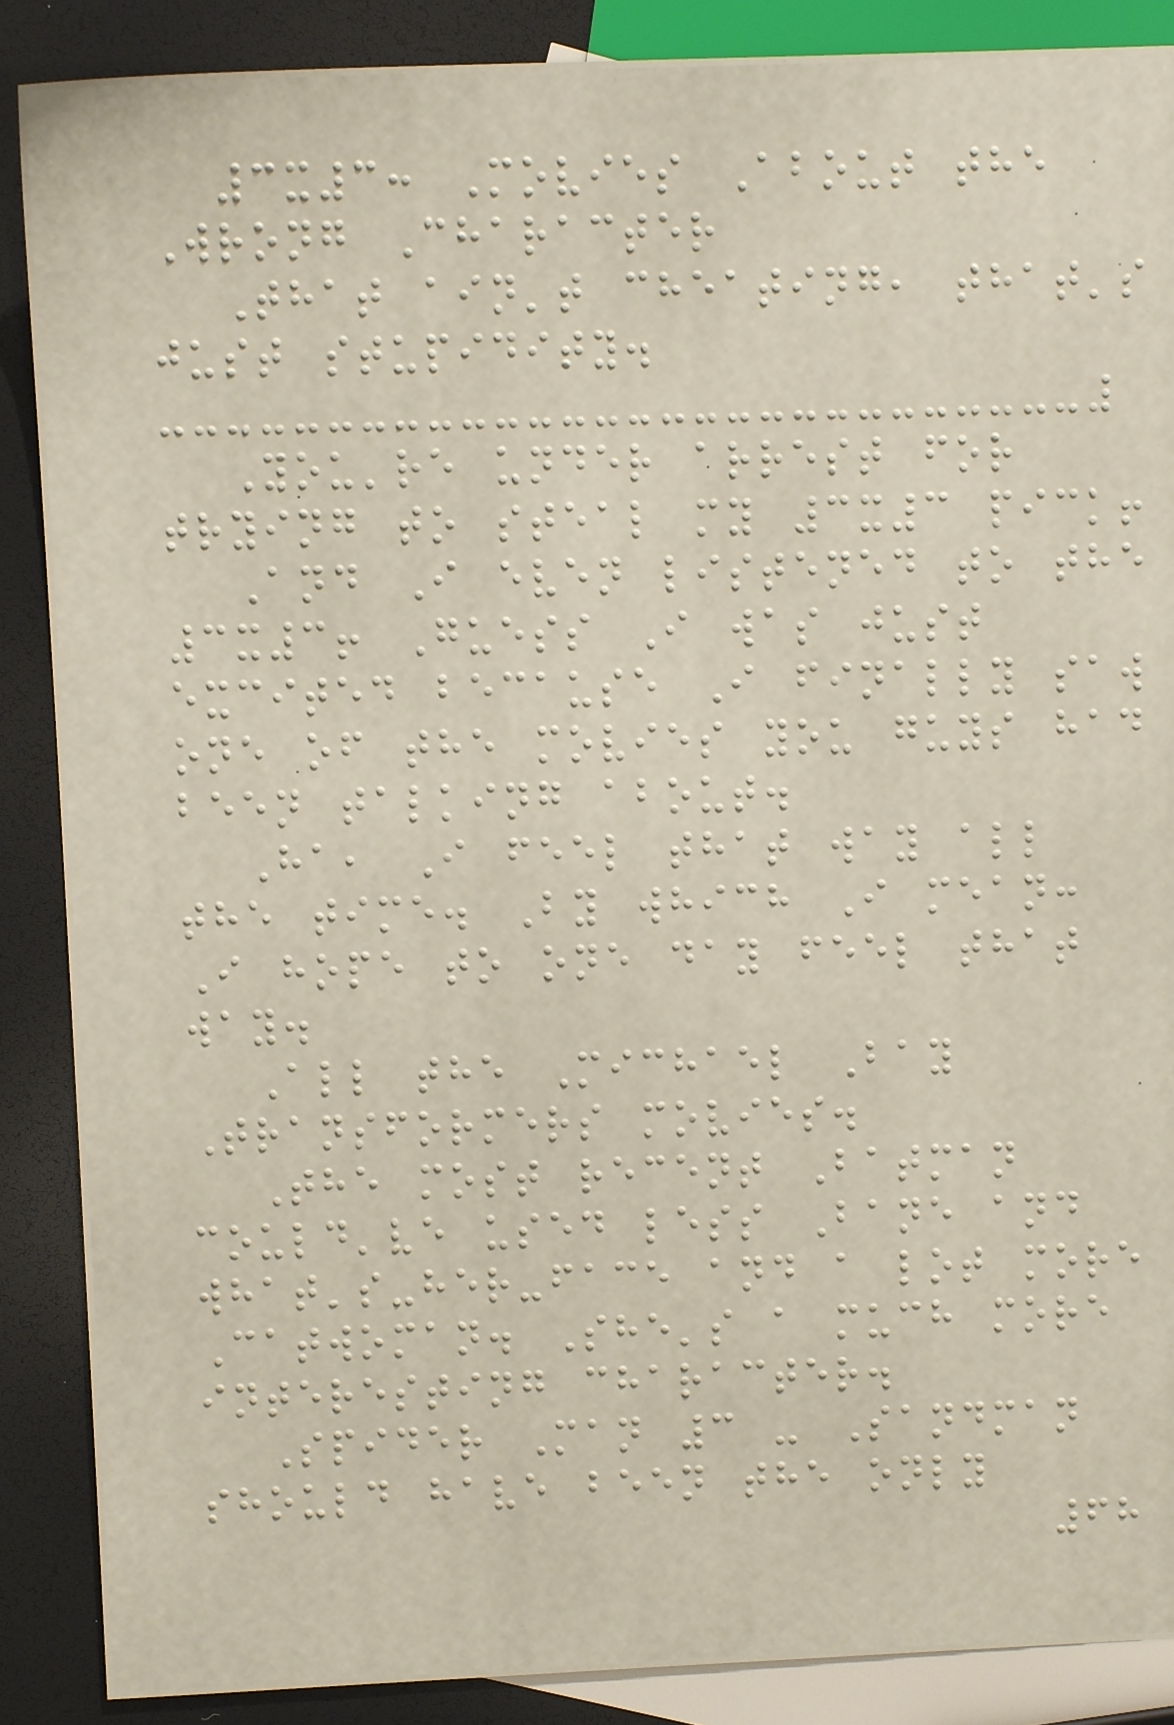3x3: Movies About the
Wrong Character
That ain't cheating, that's
just stupidity.
You're under arrest for
trying to steal my 3x3 pick!
And I even listened to the
3x3! Guess I was just
excited because I finally saw
one of the movies you guys had
been talking about.
Ha, I feel that way all
the time. By which I mean:
I hope to one day feel that
way.
All the Michael Bay
Transformers movies.
The most recent Batman
could've used less Bane and
what's-her-face and a lot more
Catwoman. She's a much more
interesting character.
Spider Man 3 - Sandman
should have been the only
68
